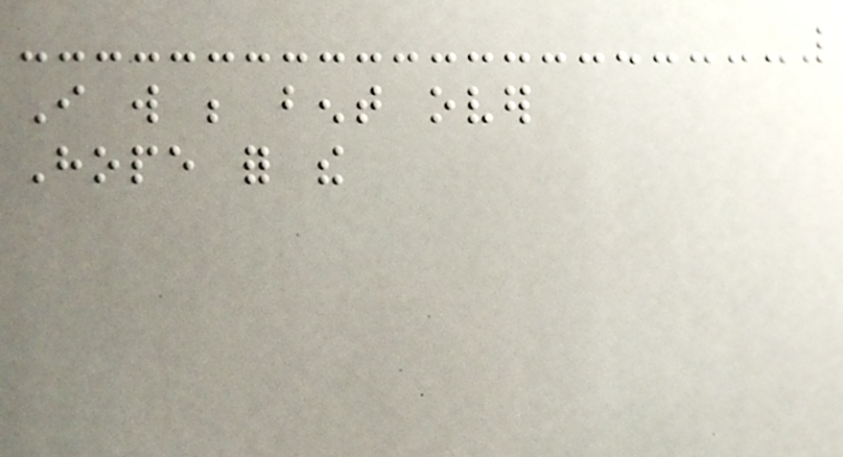I will be bent over
Hope for the
